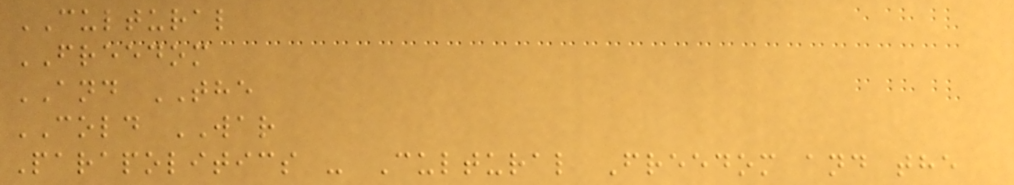CULTURAL
FREEDOM
AND THE
COLD WAR
Parapolitics - Cultural Freedom and the
